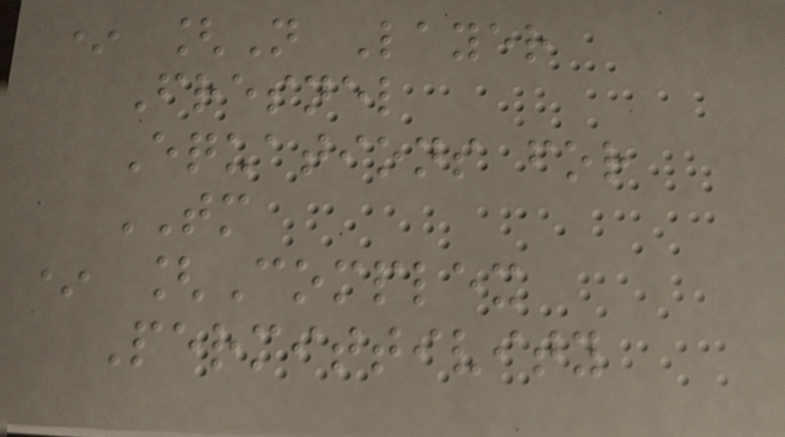* [N Layer
Fresnel
Equations for
TM
* [Complex
Permittivity
